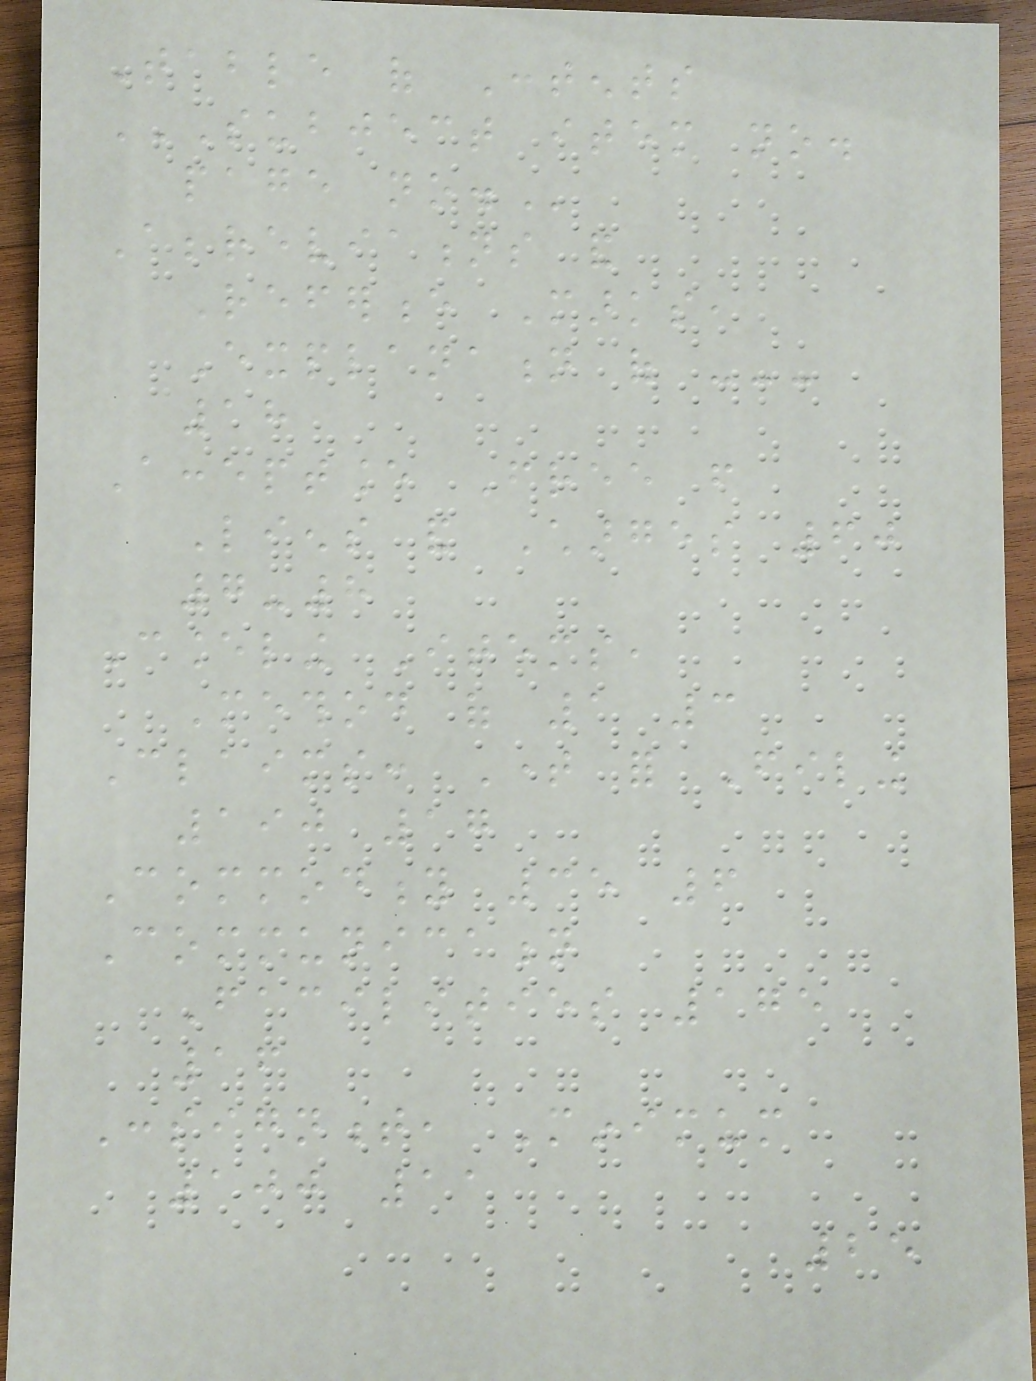Table of Contents
SUBJECT ITEM NO.
PAGE NO.
Abbreviations and
Reference Marks,
Explanation of ---
18
Acceptance Free from
Liens and Charges 60
7-8
Canceling Items,
Method of 1 3
Claims: Time for Filing
190 17
Commodity 35 6
Communication
Facilities 175
16
Consignment, Minimum
100 11
25
